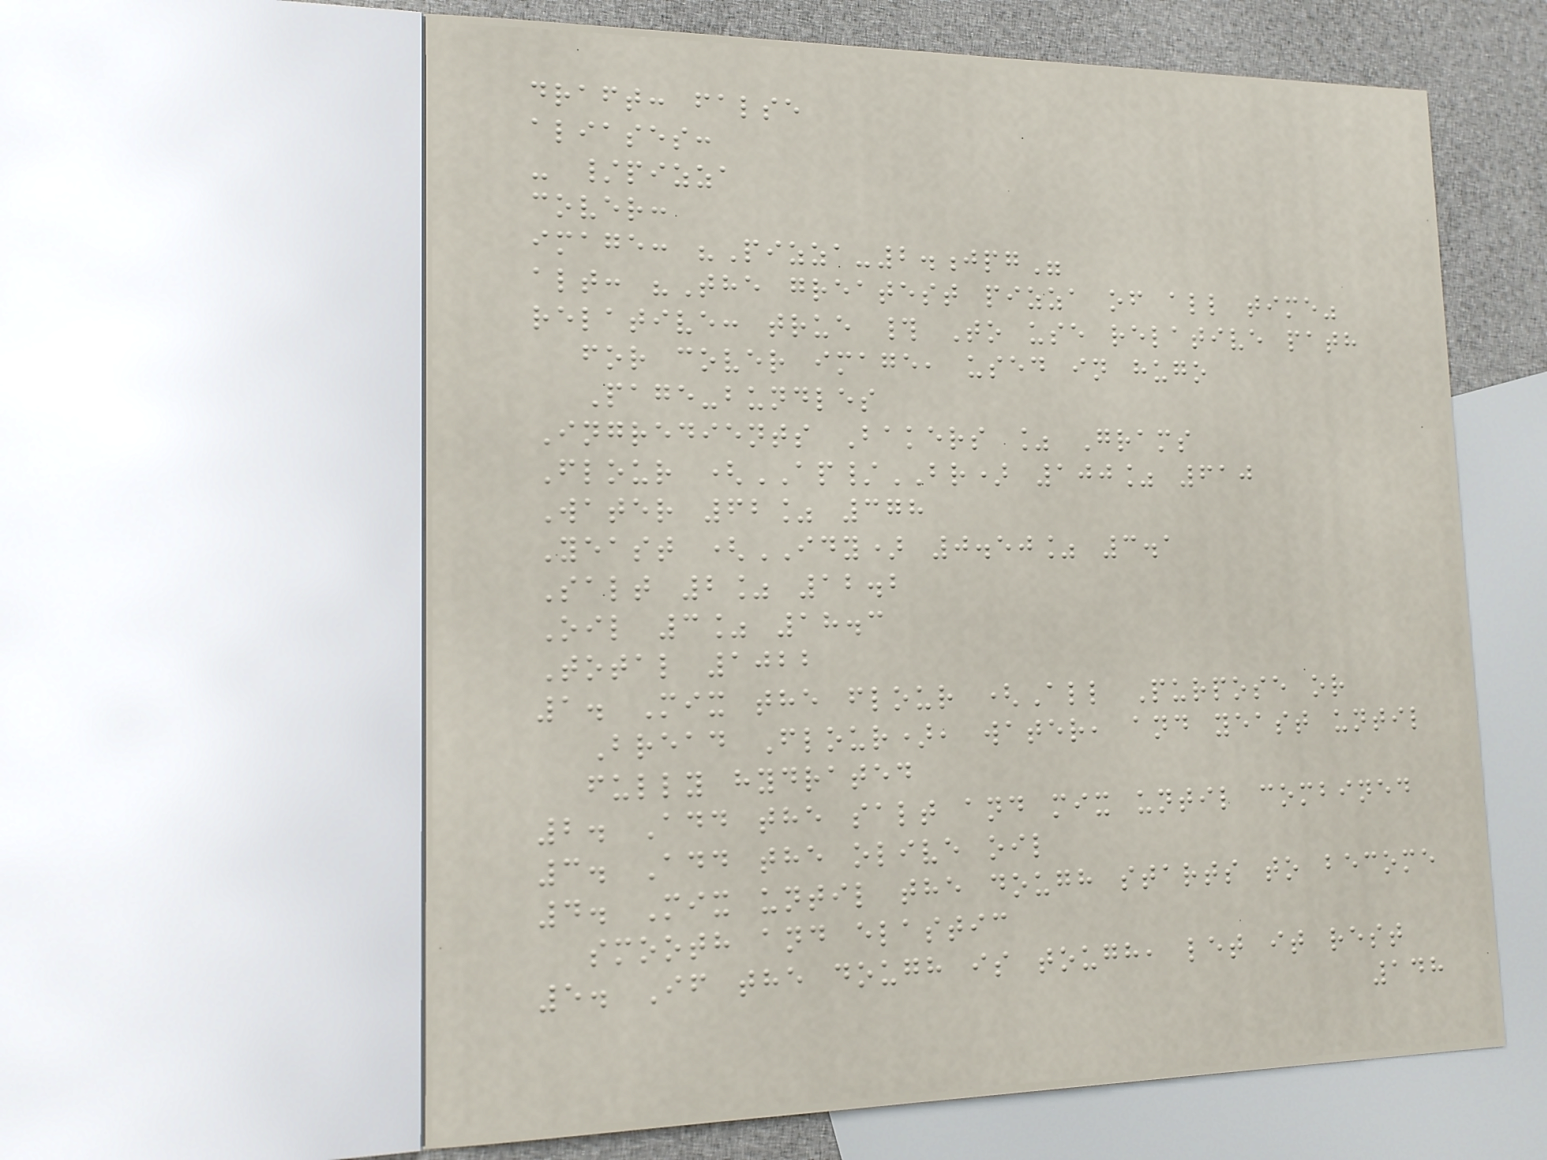draft: false
aliases:
- /pizza
cover:
image: "Pizza-2.jpg"
alt: "The greatest pizza of all time"
relative: true # To use relative path
for cover image, used in hugo
Page-bundles
Ingredients Bakers % Grams
Flour (AP/BR) 100% 610
Water 62% 378
Yeast (IDY) 0.50% 3.1
Salt 2% 12.2
Oil 3% 18.3
Total 1022
1. Mix the flour (All Purpose or
Bread Flour), water, and yeast until
fully hydrated
2. Add the salt and mix until combined
3. Add the olive oil
4. Mix until the dough starts to become
smooth and elastic
5. If the dough is tough, let it rest
148
